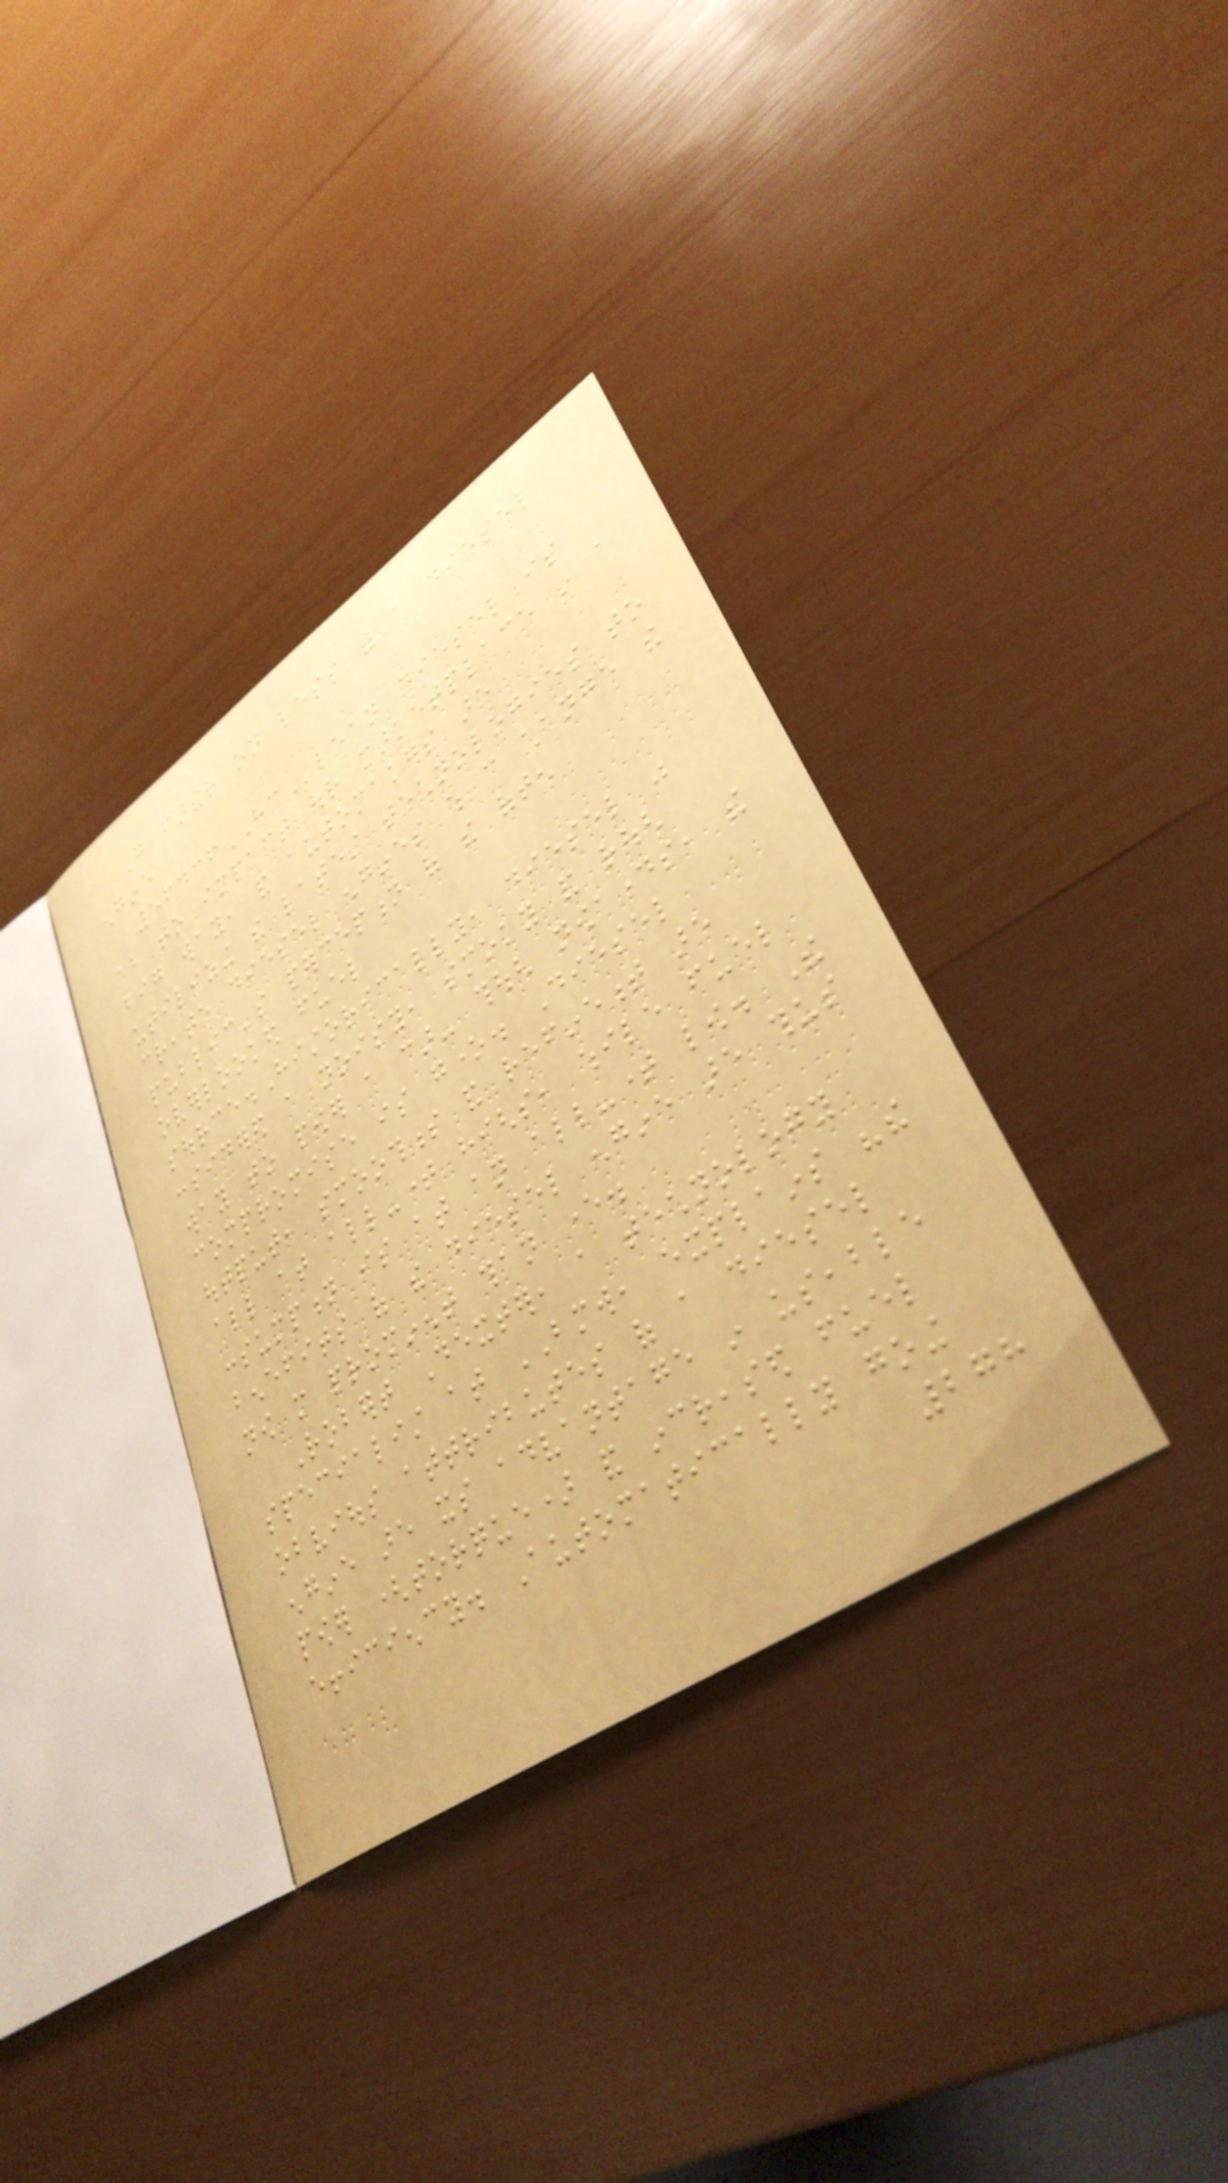Go farther on less with a diesel
engine
56436HClean diesel is
about to impact our marketplace in a
big way, and automakers are
utilizing the latest technologies to
create diesel engines which can change the
public's perception of the often
overlooked fuel
source.Historically, diesel was
considered a noisy, smoky and rough
way to power a car- though nowadays, the
compromise is gone. Diesel
output, smoothness and refinement are
all at all-time highs, while fuel
consumption is at an all-time low. The
benefits of the diesel engine are thus
now more prominent than ever.
Robert Dexter, a technology
specialist at BMW, explains "the
obvious attributes of a diesel
engine are its advantage in useable
power (torque) and increased fuel
efficiency. Automatically going
278
